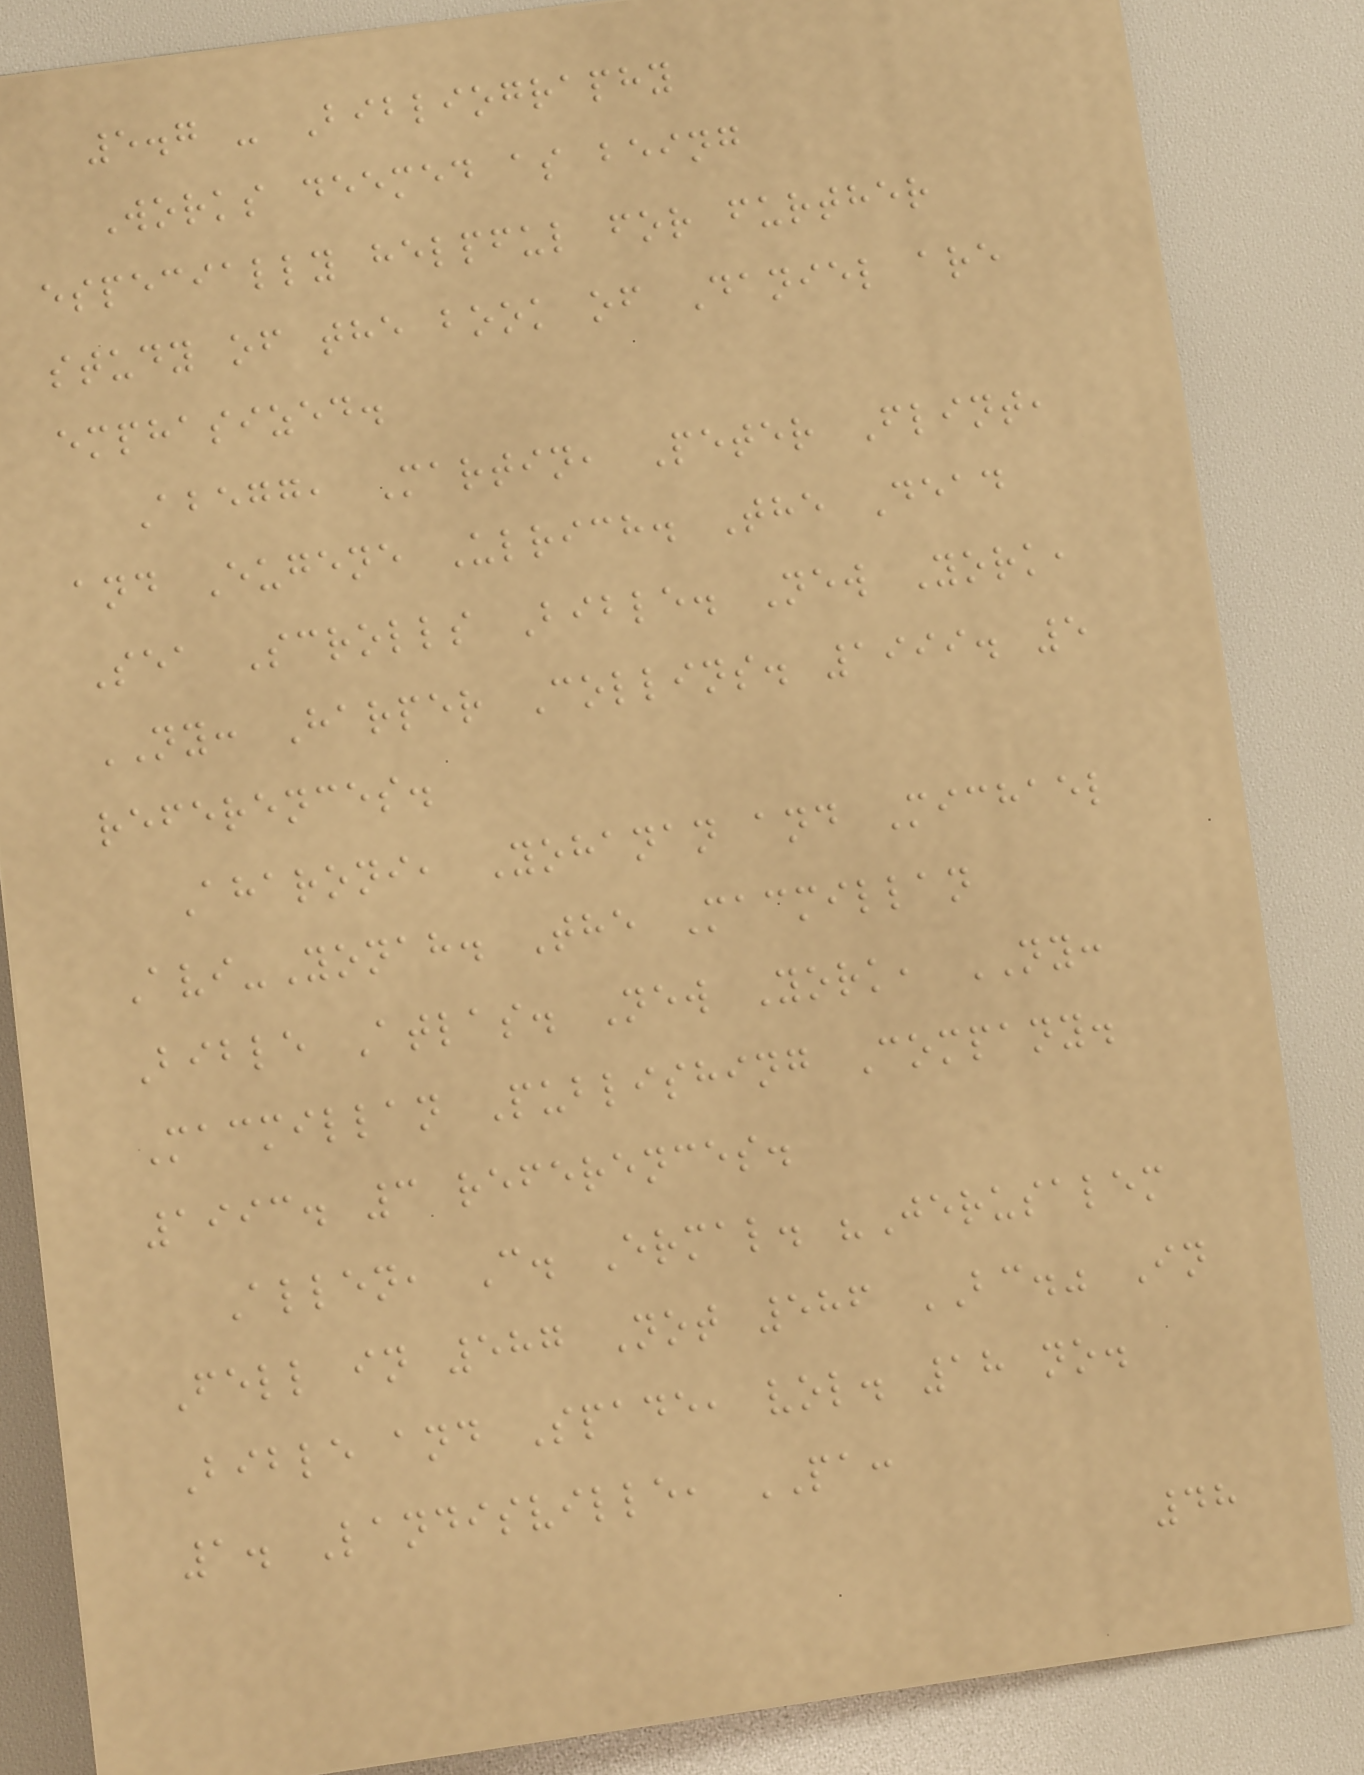5.7 - Bibliography
Works deemed as being
especially helpful for further
study of the book of Daniel are
emphasized.
Abegg, Martin, Peter Flint,
and Eugene Ulrich. The Dead
Sea Scrolls Bible. New York,
NY: Harper Collins. 1999. 5
references.
Aharoni, Yohanan and Michael
Avi-Yonah. The Macmillan
Bible Atlas. New York, NY:
Macmillan Publishing Company.
1993. 3 references.
Allen, C. Ermal. "Jerusalem
Fell in 587 Not 586 BC." In
Bible and Spade, vol. 18 no.
1. Landisville, PA:
48
